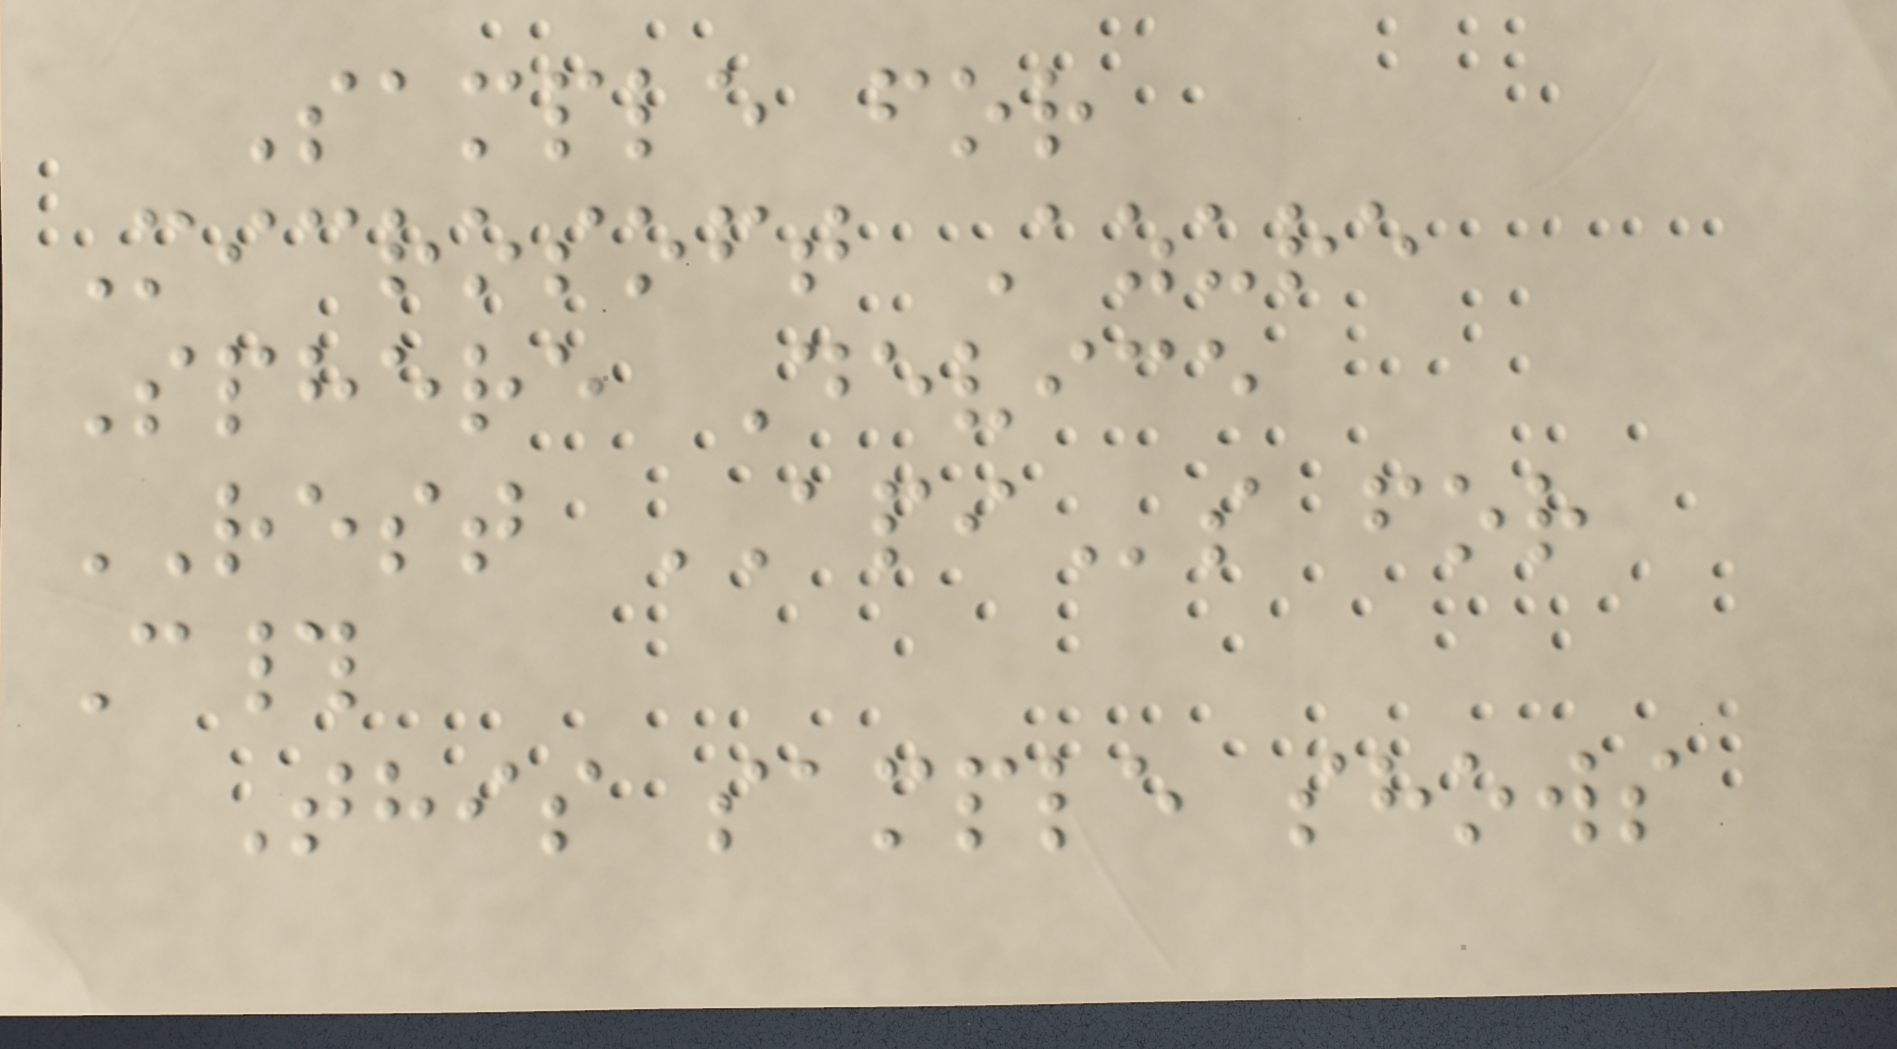Sample for
Microsoft Azure
Sphere Device
REST APIs for
C#
This sample shows
